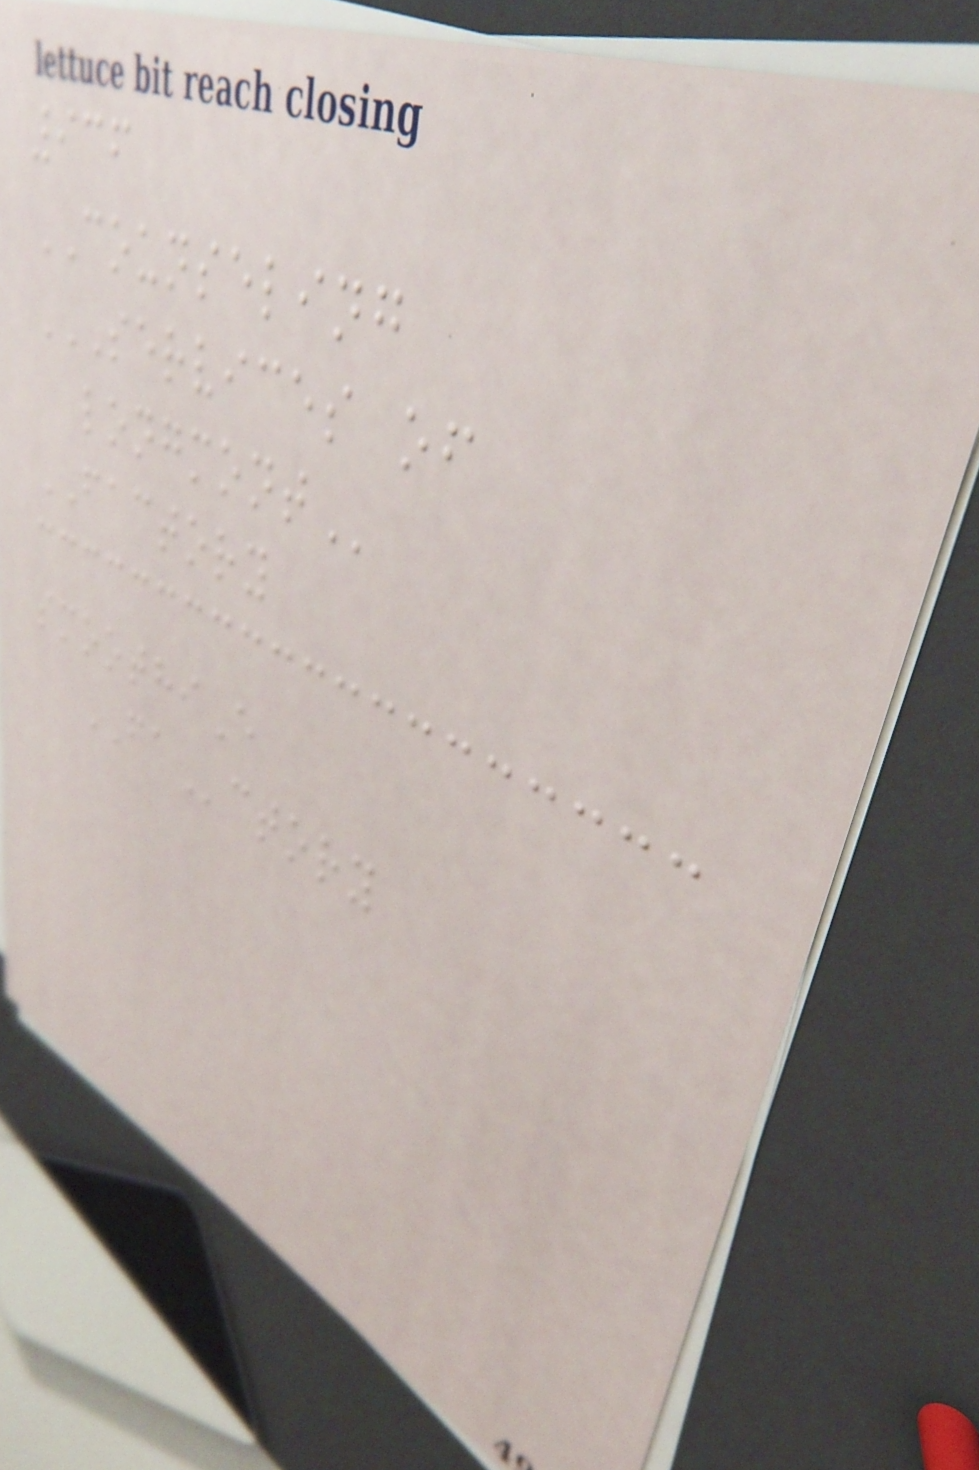936
COUNSELING
SERVICES OF
LONGMONT
FACTORY
smoothiE
FActory
